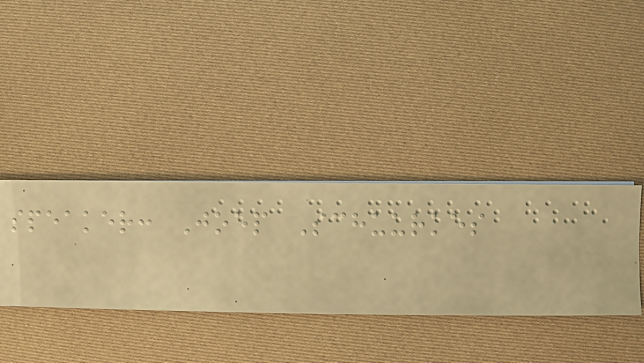speaker: Joep Schuurkes
